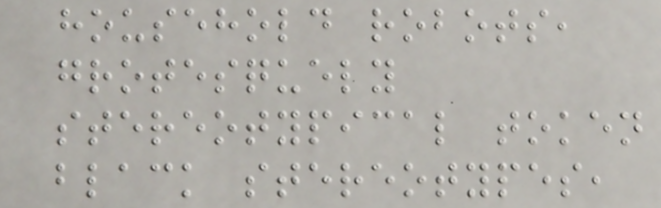household robots,
grotesquely
stereotypical token
black stereotypes,
